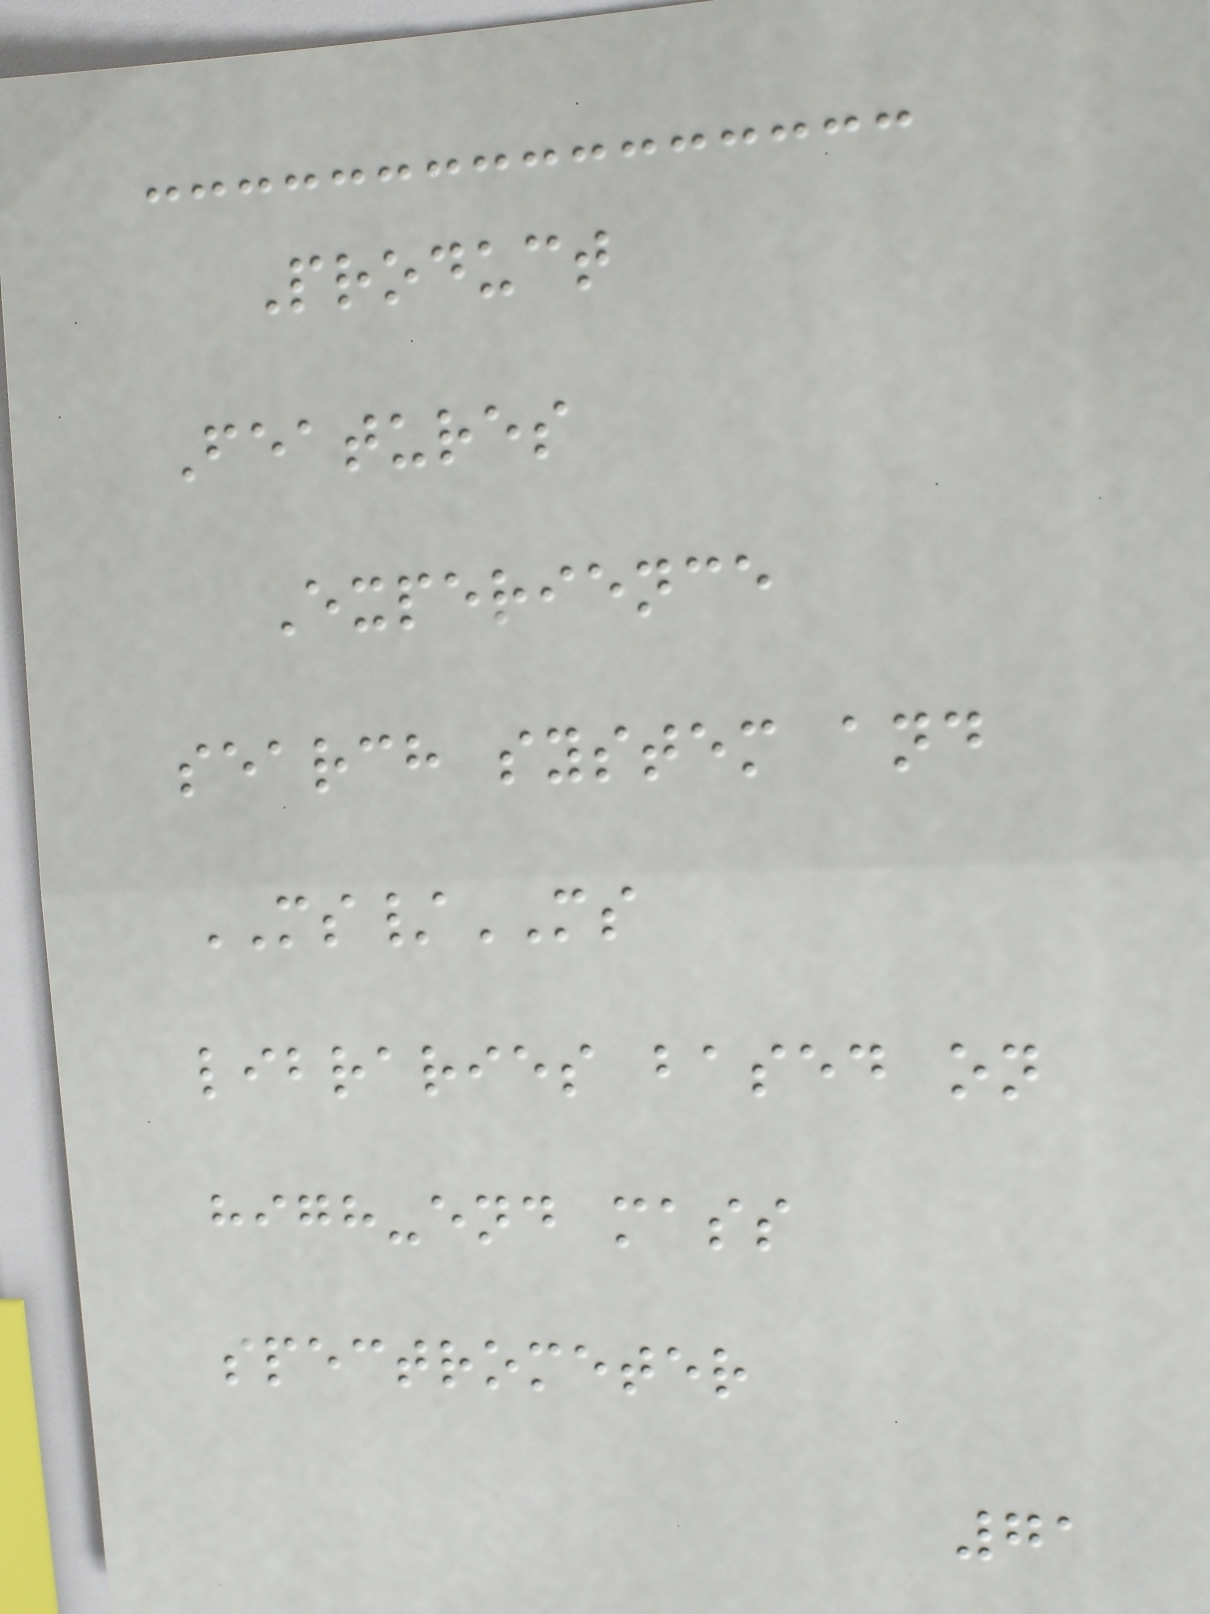Product
Features
Experience
search system and
MS/MS
libraries based on
high-end mass
spectrometer
71
